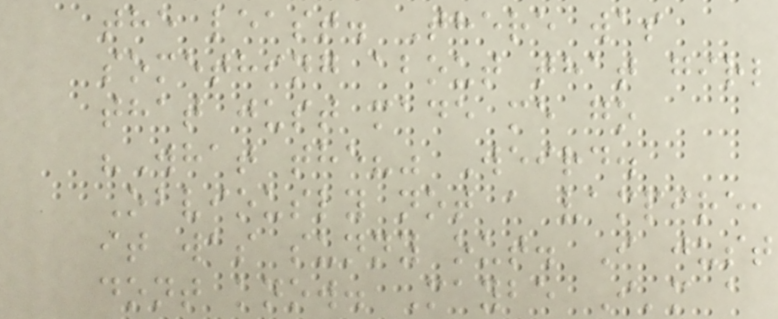the least. There was
something about that girl
that just made me go
"What the?" Weird.
Obviously not a vampire,
it was sunny out. I just
dont know. Maybe I'm a
